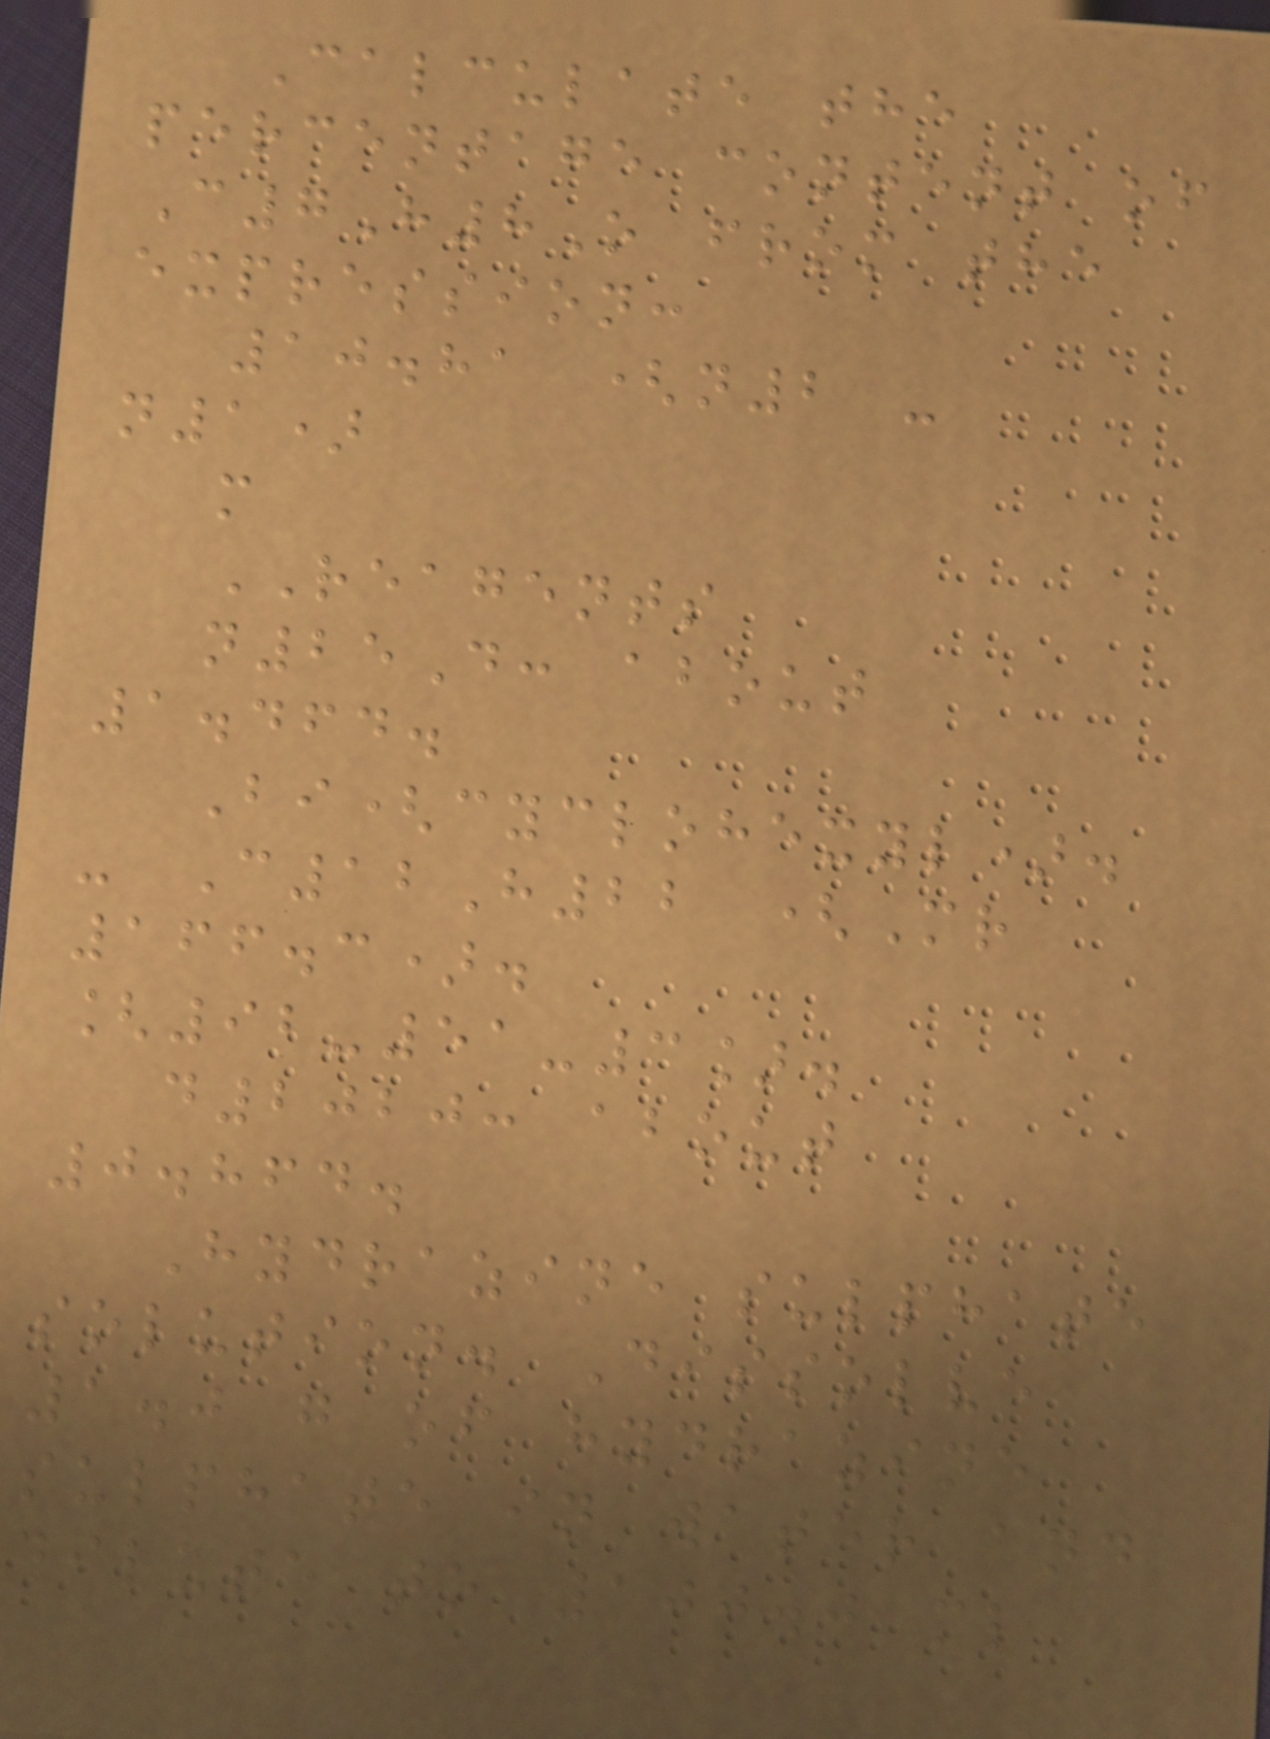Calculate the
percentage content of
C7H8O from the
expression:
10.81 (n2 -
n1)
m
REAGENTS
n25D: about
1.464.
Bi(cyclohexyl).
- C12H22 (Mr
166.3).
[92-51-3].
d2020: about
0.864.
Hydrazine sulphate
solution. Dissolve
1.0 g of hydrazine
sulphate in water and
dilute to 100.0 ml
